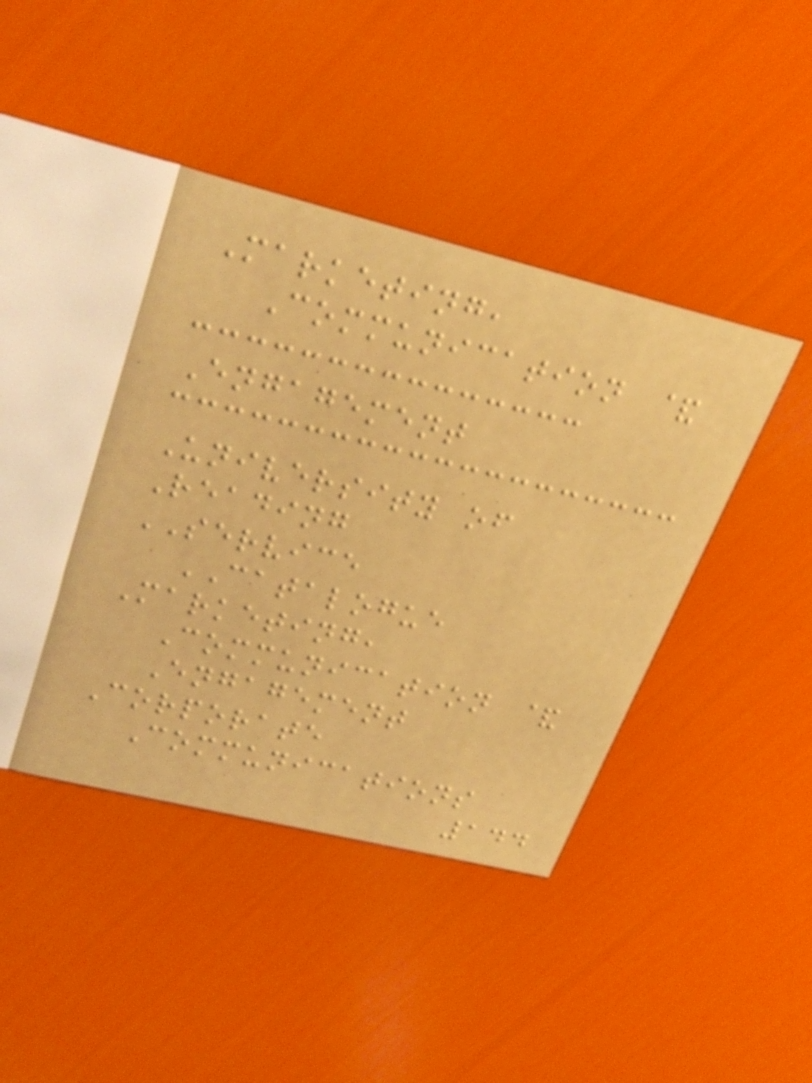Marketing,
Communication &
Engagement
University of
Reading
SERVICE
CATALOGUE
Marketing,
Communication &
Engagement
Corporate
Communications
144
